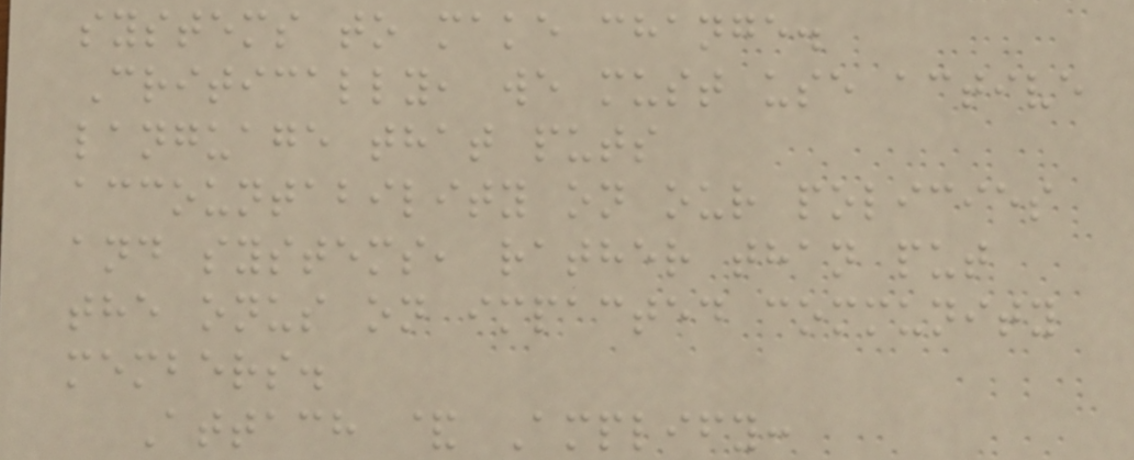systems to make change.
Critically, we must use active
language that puts
accountability on our policies
and systems, rather than put
the onus on impacted community
members.
Attach & Amplify:
